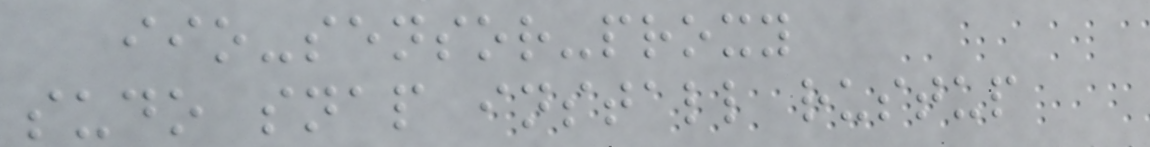iio-sensor-proxy
sudo snap install rustup
